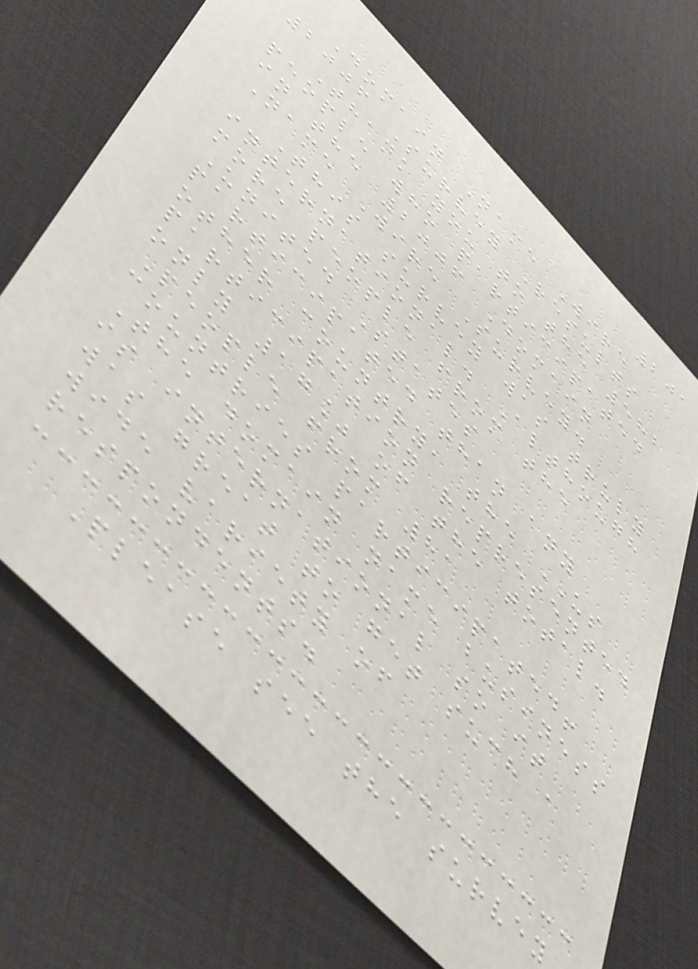201
Domain Name Wire
2006 Survey Results
Thank you to the 582
people who participated
in the 2006 Domain
Name Wire Survey.
This survey was truly
international. Although
more people from the
United States
participated than any
other country, the US
participation represented
only 17% of the total.
People from 81
countries participated!
The domain name business
is international so it
was great to get such a
wide variety of
respondents.
Please see the survey
